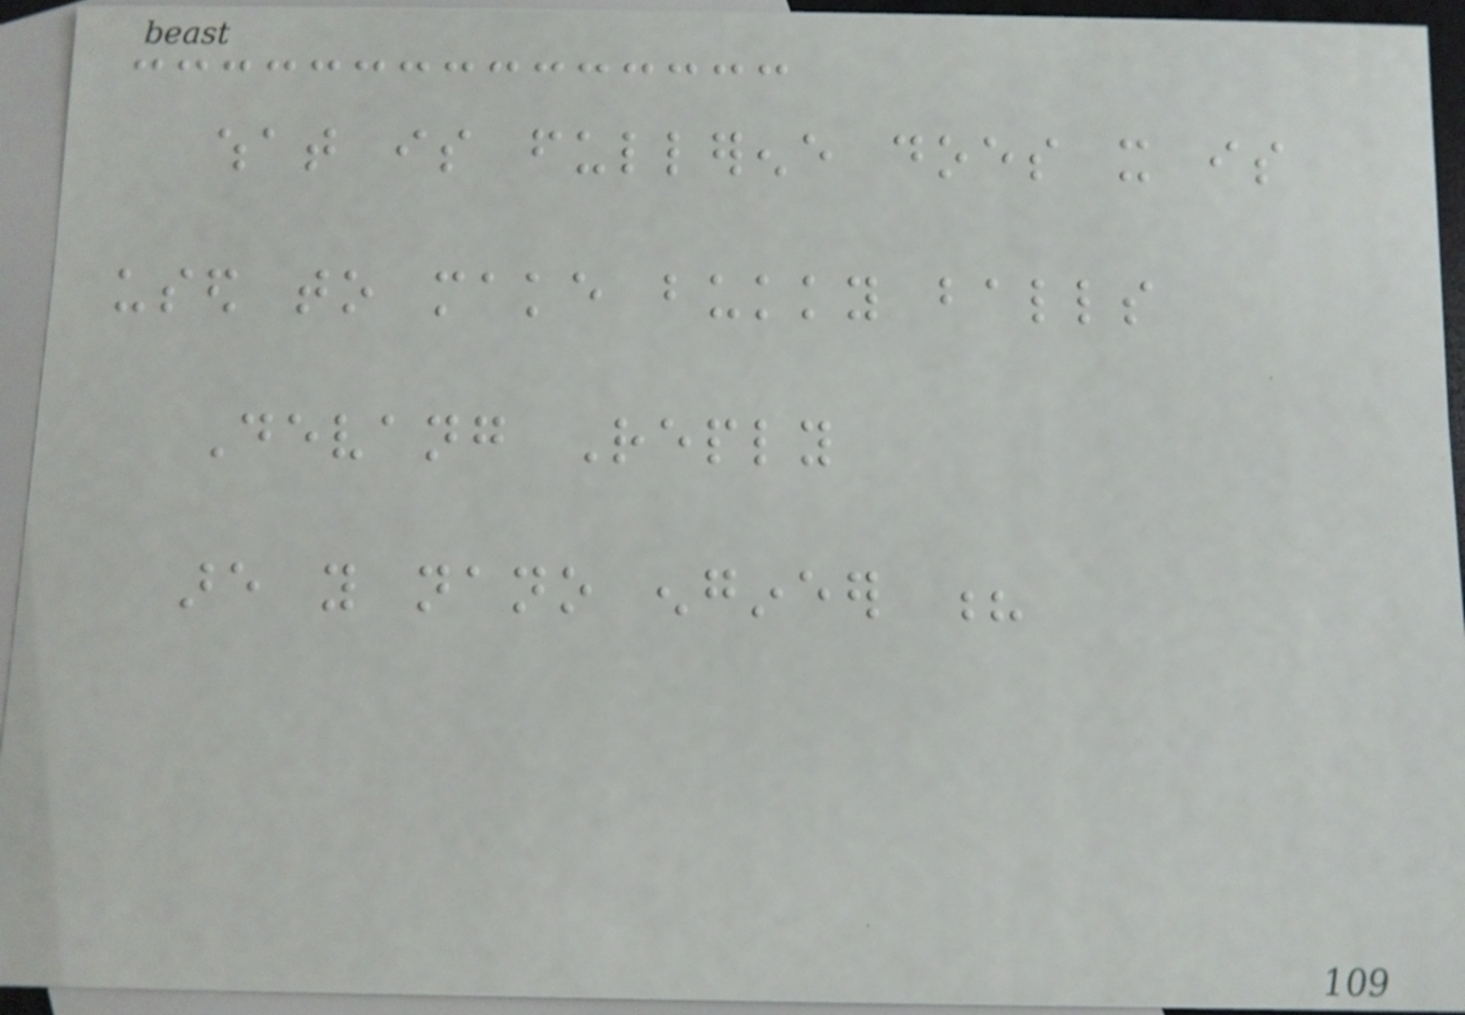what is fullerene does it is
used to make bukky balls
Devang Reply
are you nano engineer ?
